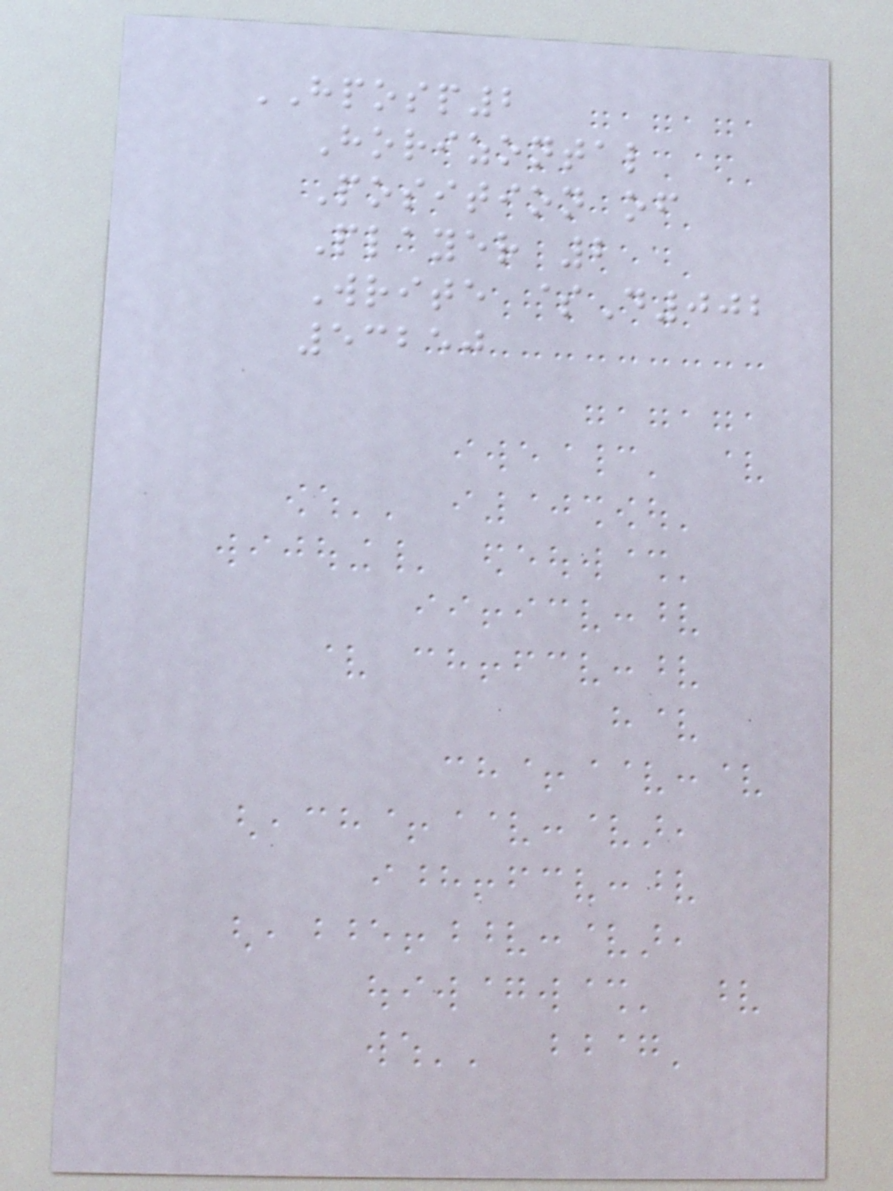HPOSP2
Horizontal
Position of
Player 2
Write $D002
53250
